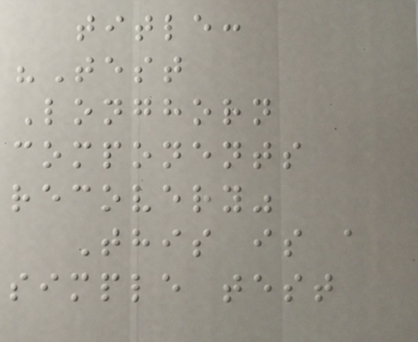title:
"Test
Longhorn
components
recovery"
This is a
simple test
